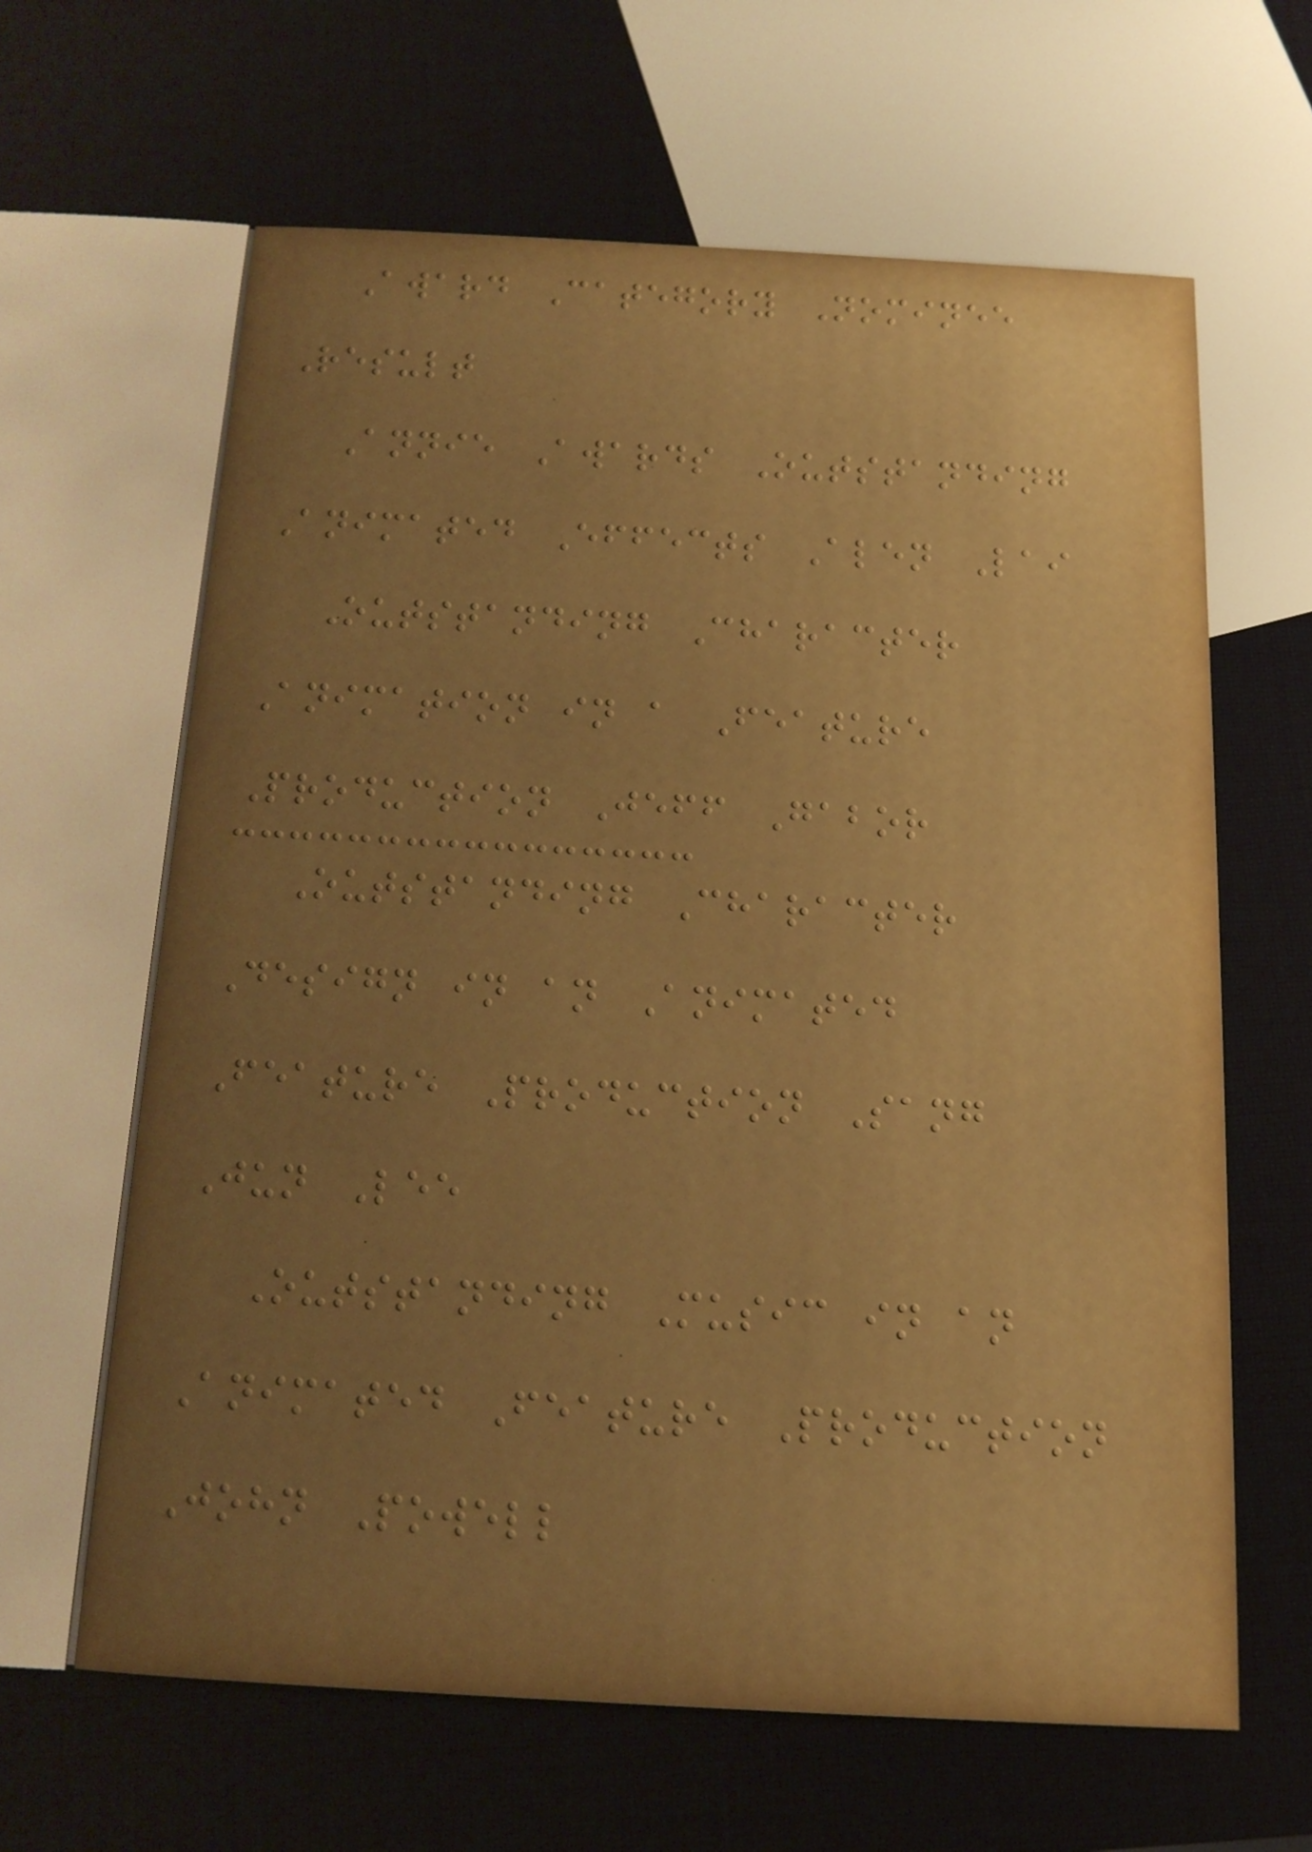Award Category Nominee
Result
Annie Awards Outstanding
Animated Effects Alen Lai
Outstanding Character
Animation in a Feature
Production Jeff Gabor
Outstanding Character
Design in an Animated
Feature Production Sang
Jun Lee
Outstanding Music in an
Animated Feature Production
John Powell
